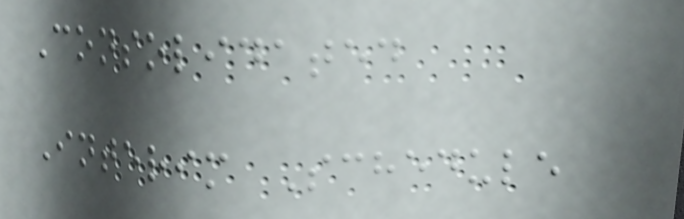Consolidated
Interim Schedule
